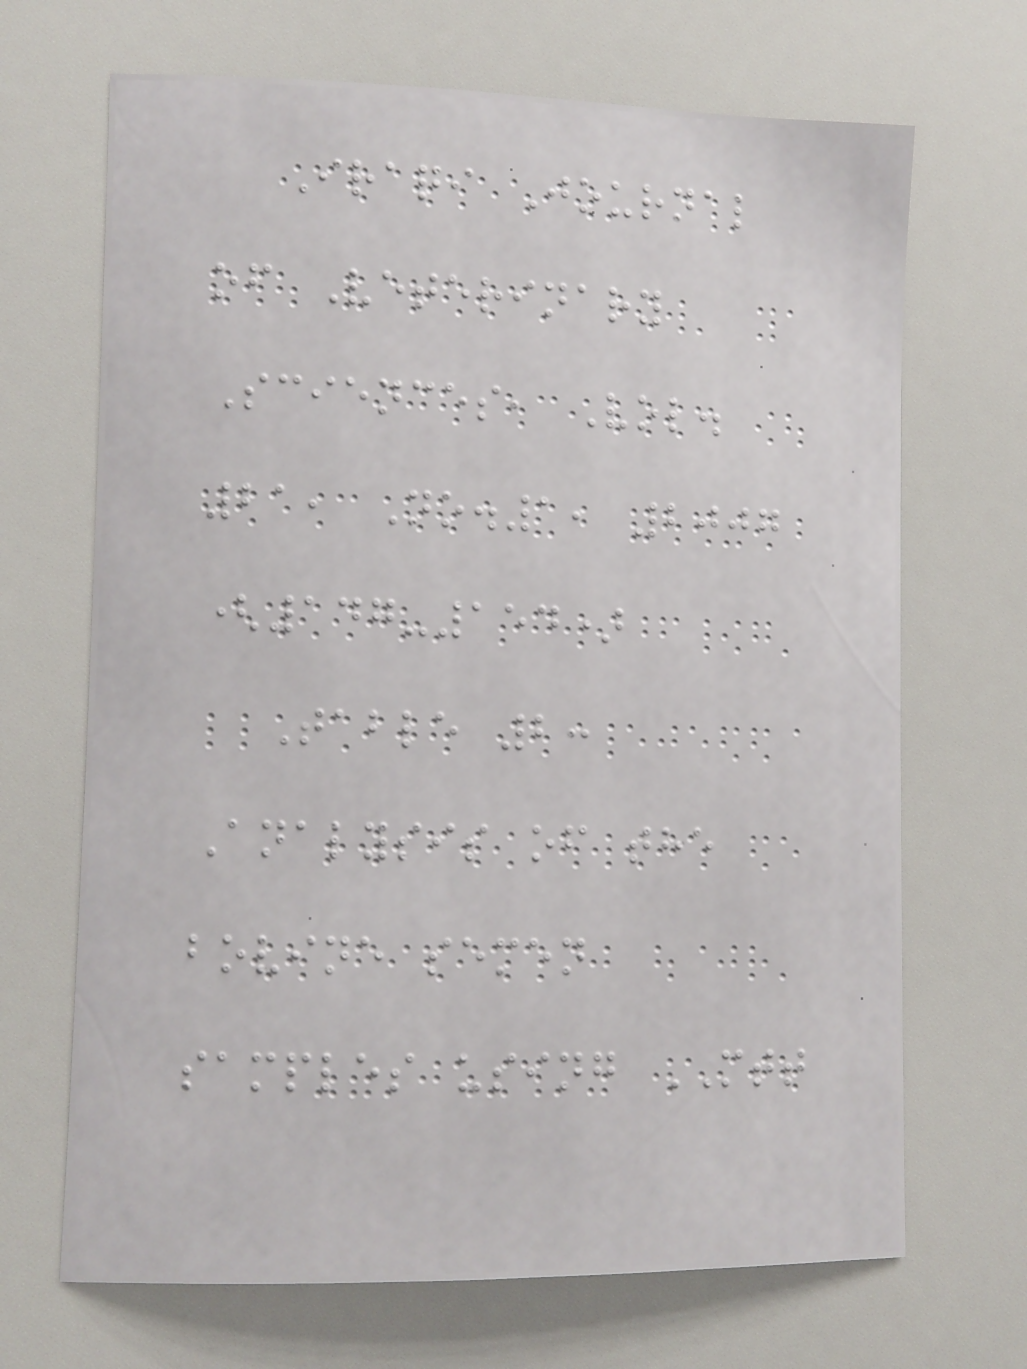Iraqi Journal
of Veterinary
Sciences, Vol.
21, No.1, 2007
(147-154)
Table 2:
Analysis of the
bovine semen
samples using MTT
